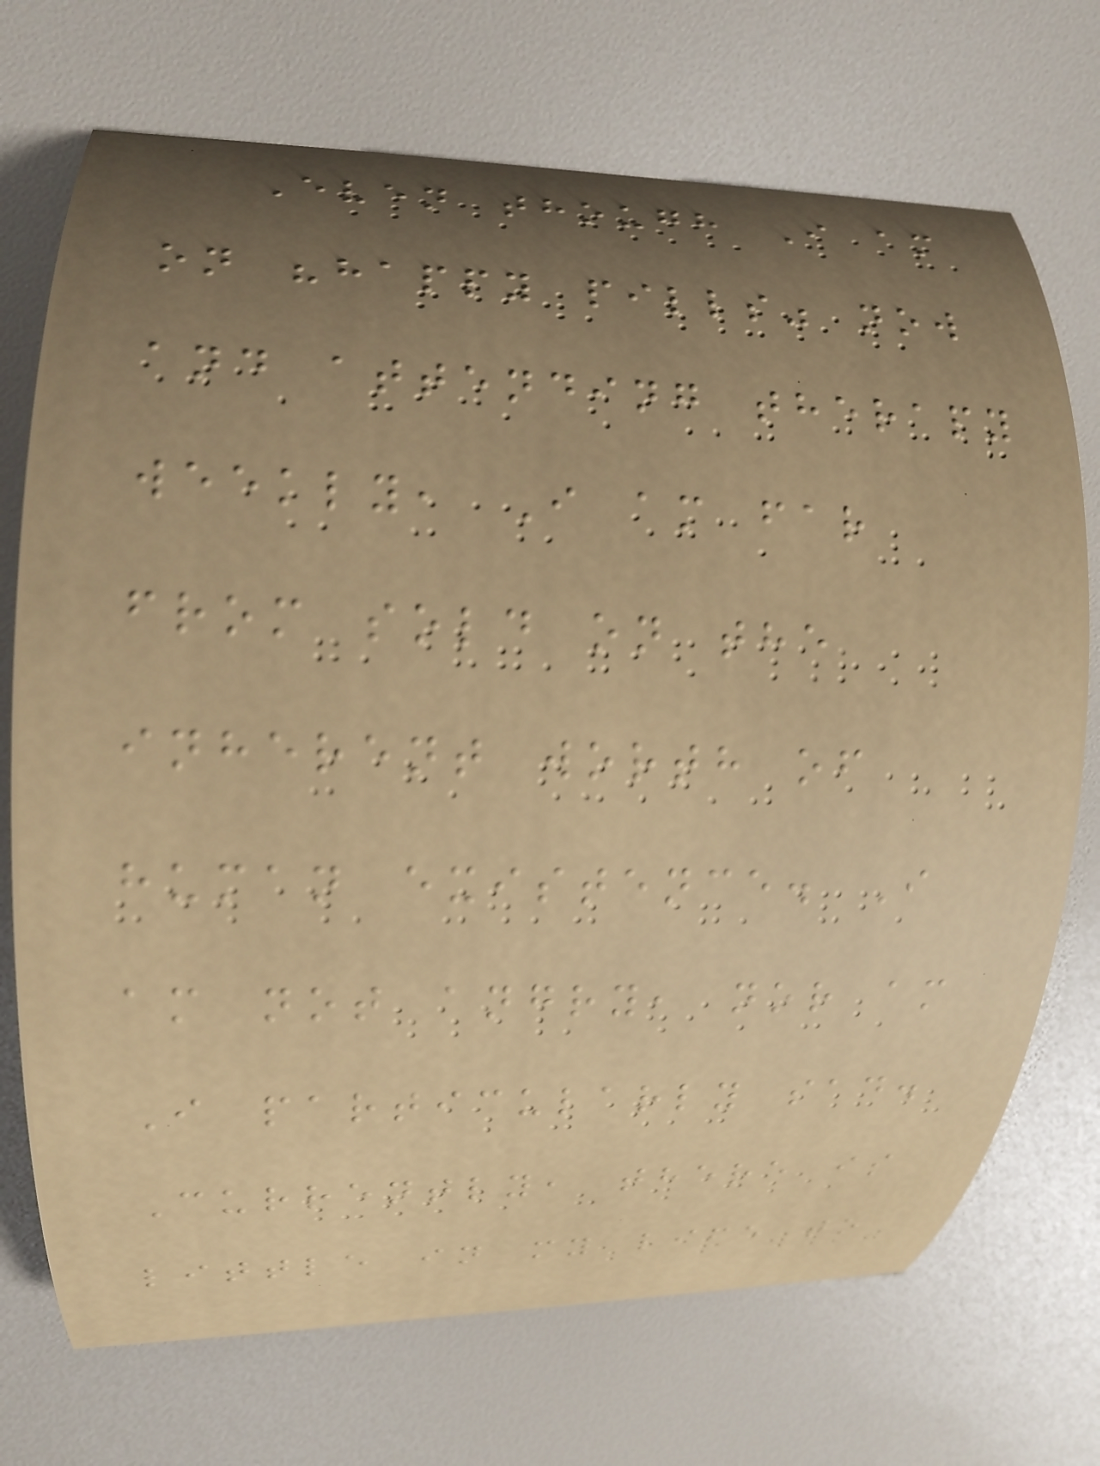Even though I am
on "happy pills" now
and attending therapy
weekly, I am far
from sold on the
inherent worth of
human existence. I
am not angry, nor am
I particularly sad.
Currently, there is
little in my life to
